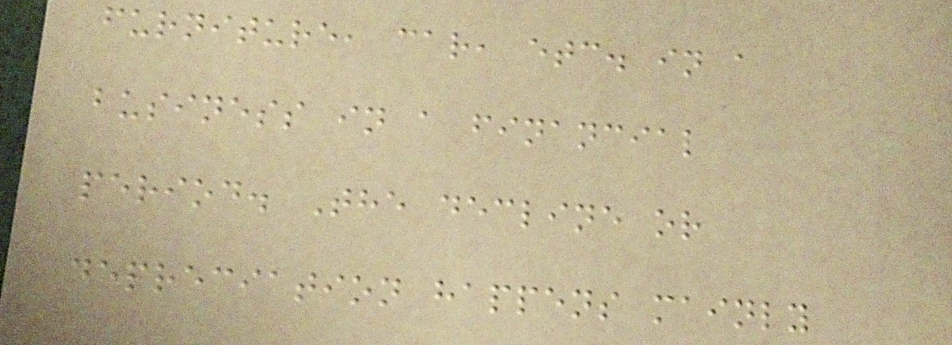furniture, car, etc. in a
business in a financial
period. The decline or
depreciation happens mainly
